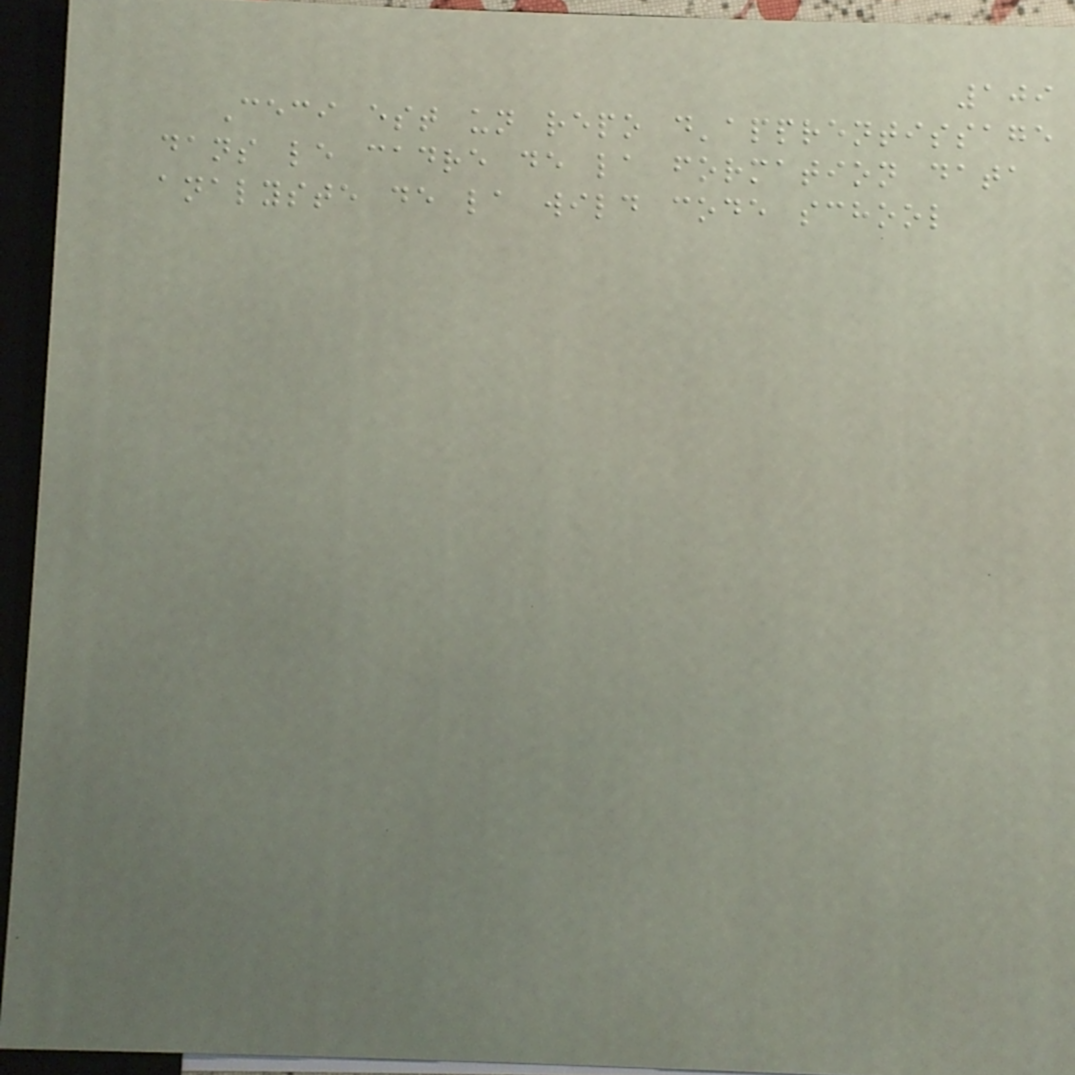109
Ceci est un repo d'apprentissage
dans le cadre de la formation data
analyste de la wild code school
